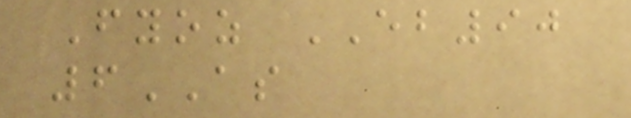Fyoz EB90
6AS
